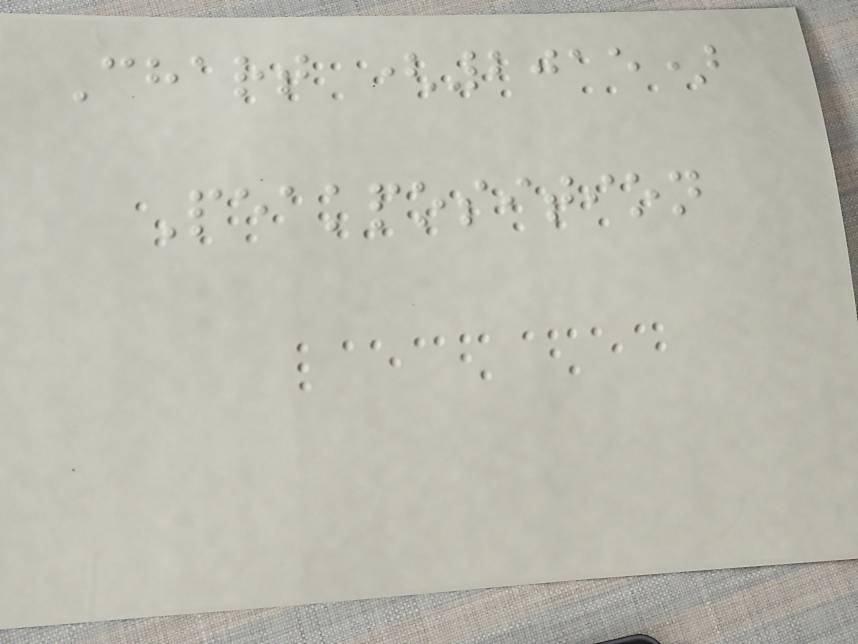Chart (2015)
Peakposition
